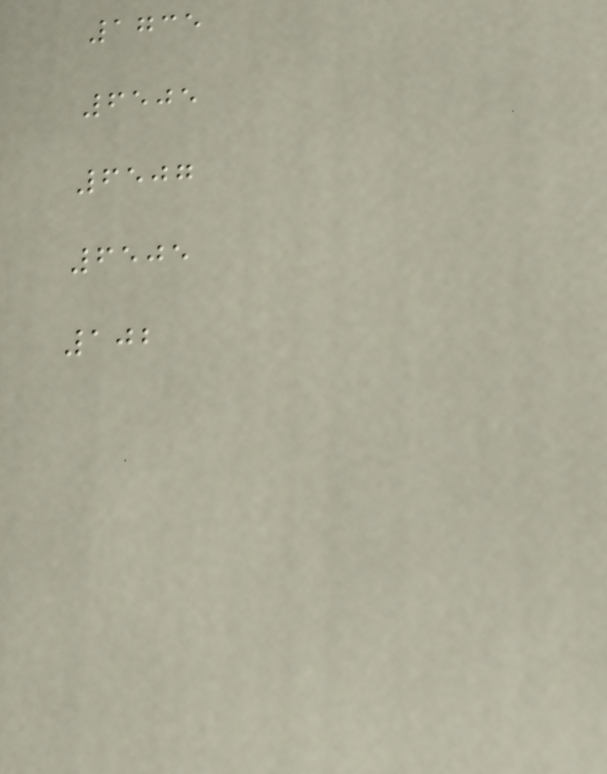1735
6505
6507
6505
102
